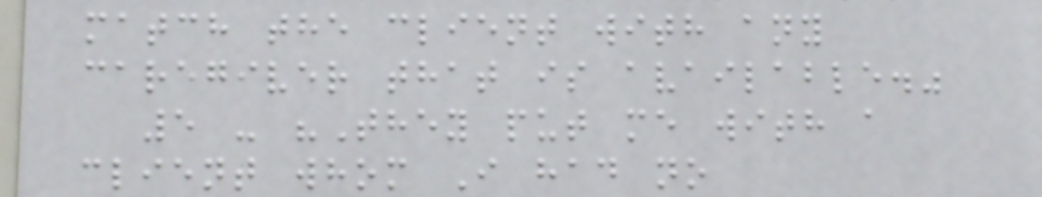match the client with any
caregiver that is available."
5 - "They put me with a
client whom I had no
